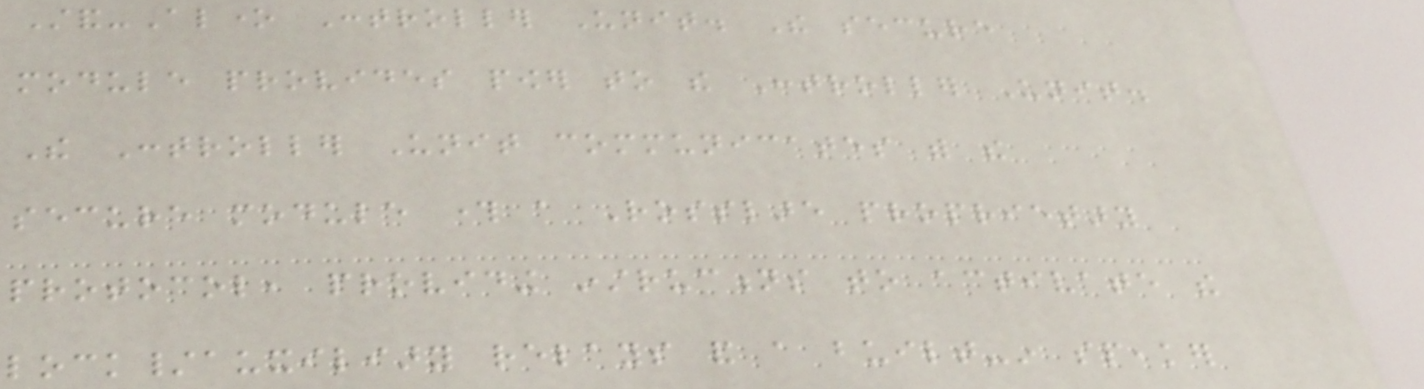Stand-Alone Controller Unit. The secure
module provides power to the Controller Unit.
The Controller Unit communicates with the
secure module through a Rosslare proprietary
protocol, providing instructions to activate the
lock/auxiliary relays and a built-in speaker
